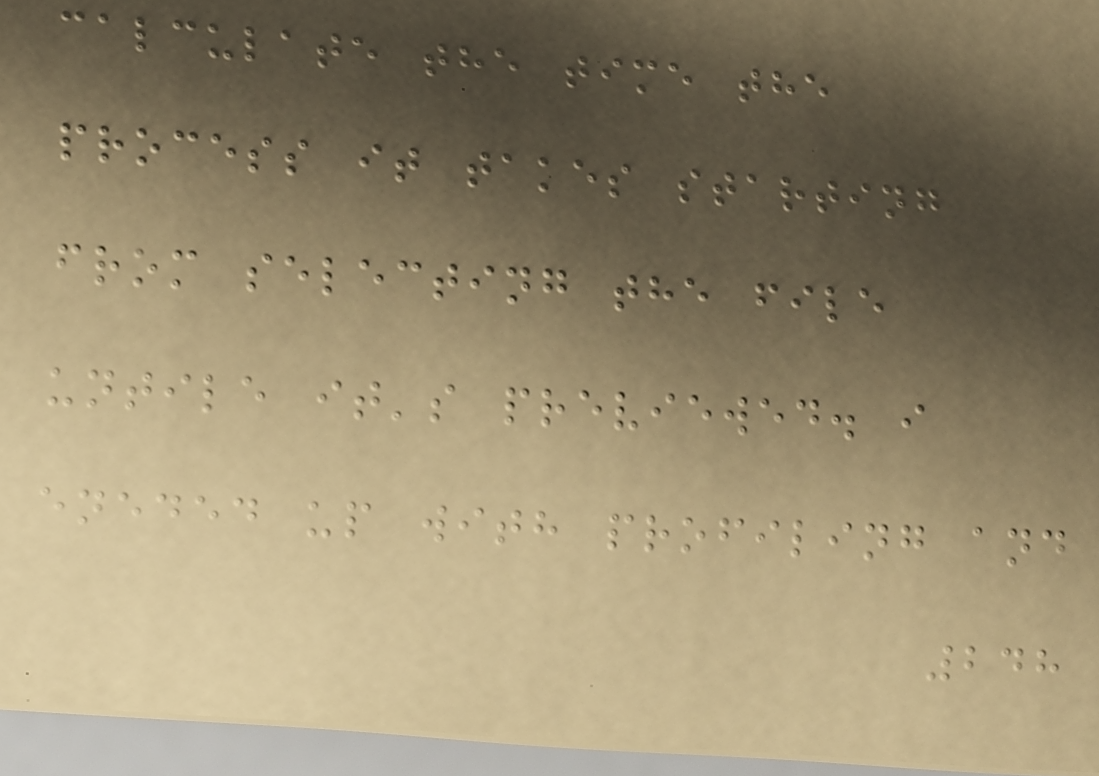calculate the time the
process it takes starting
from selecting the file
untile it's previewed. i
eneded up with profiling and
248
